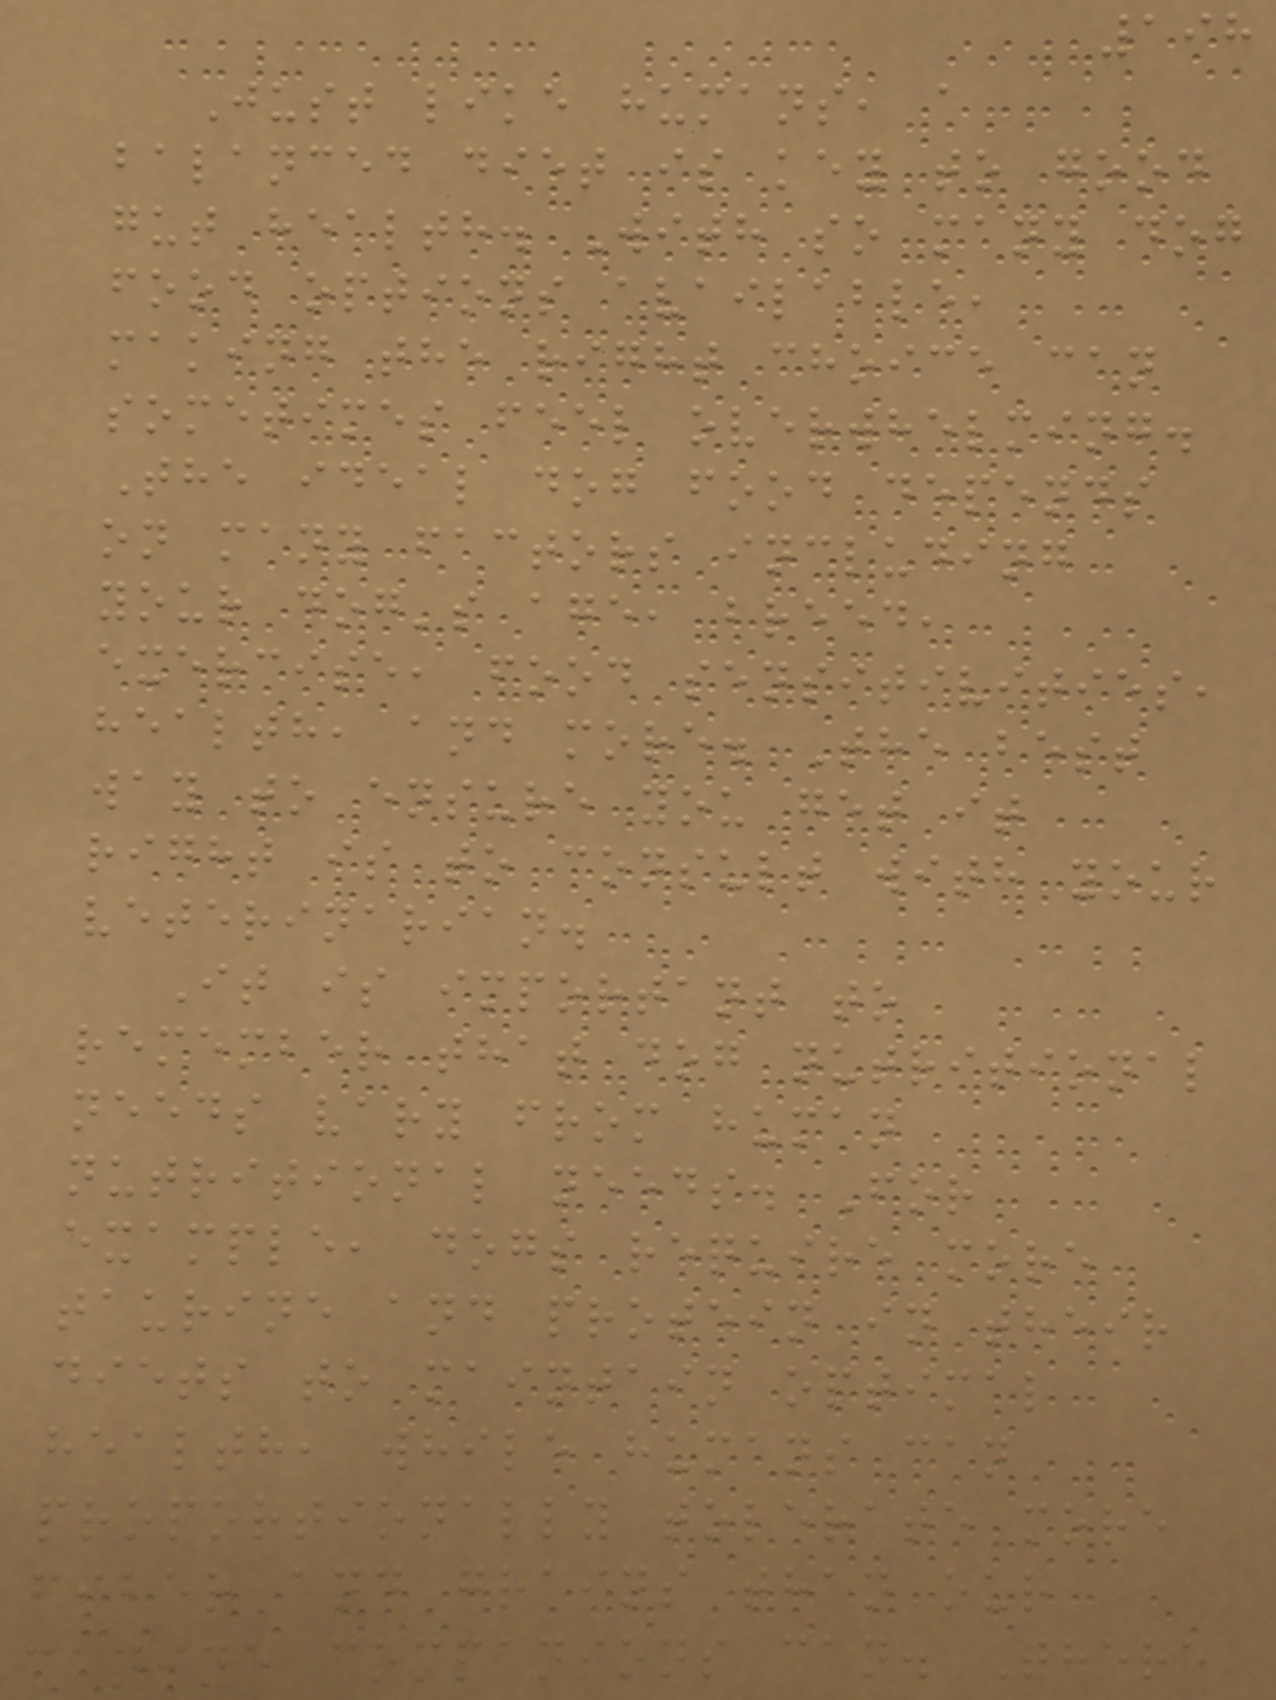198
Just like humans, a
balanced diet is key to good
gut health. With so many dog
food options available,
making the right choice can
sometimes feel overwhelming.
The ideal dog food depends
on many factors including
your dog's age, breed,
exercise, food sensitivities,
health, and more. The best
way to ensure you get it
right is to consult with your
veterinarian.
It is important to
remember that dog nutritional
needs vary from human
nutritional needs. For
example, dogs require more
taurine and protein in their
diets to maintain optimal
health, while humans can
proportionally tolerate more
fiber and grains than our
canine companions can. There
